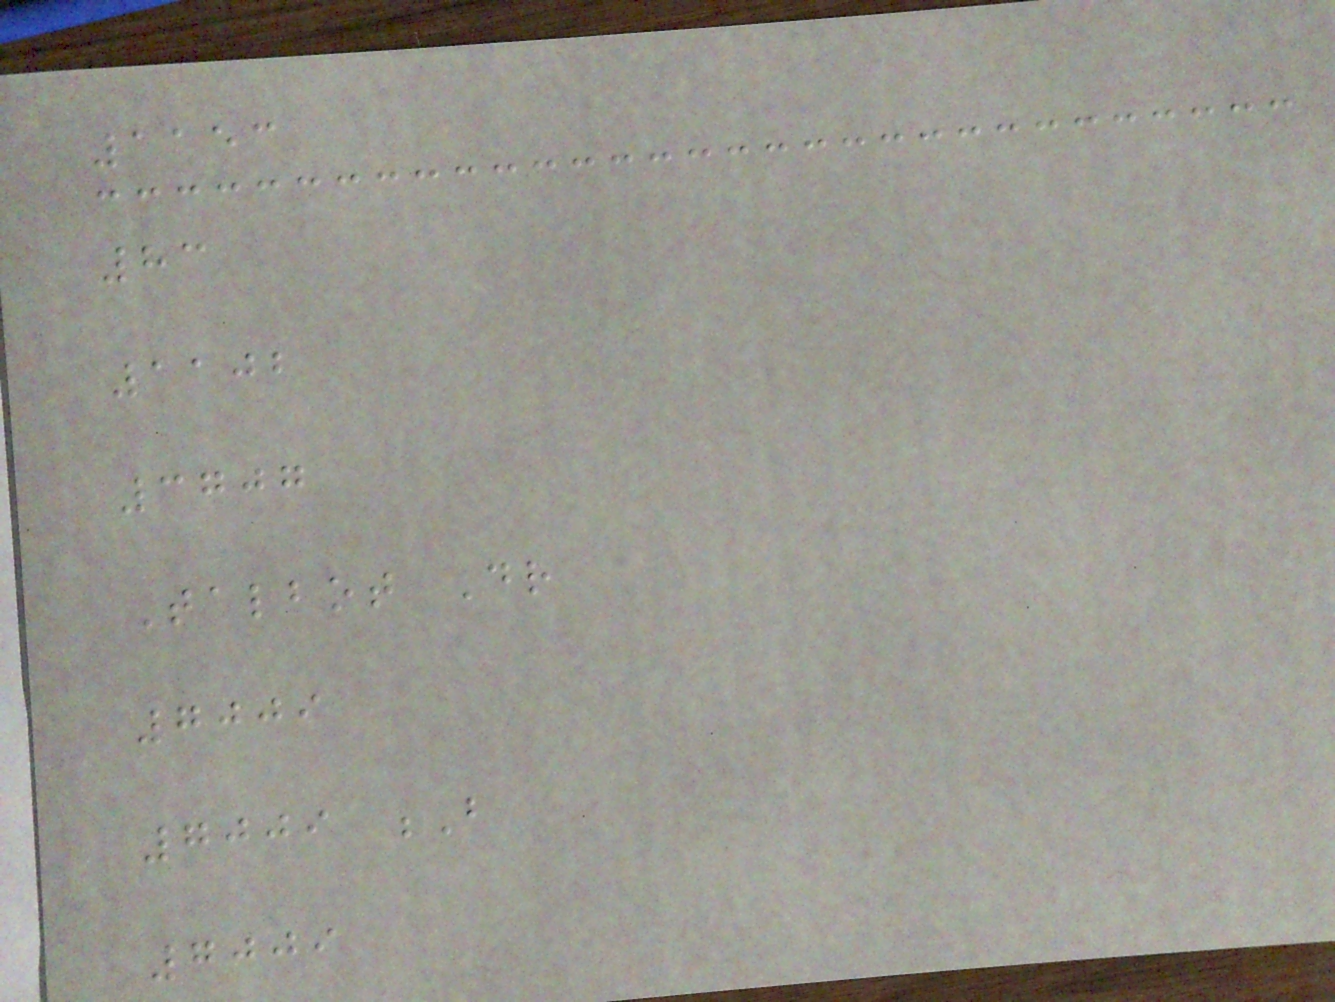1153
83
1102
3707
Talbot Dr
7009
7009 B
7009
